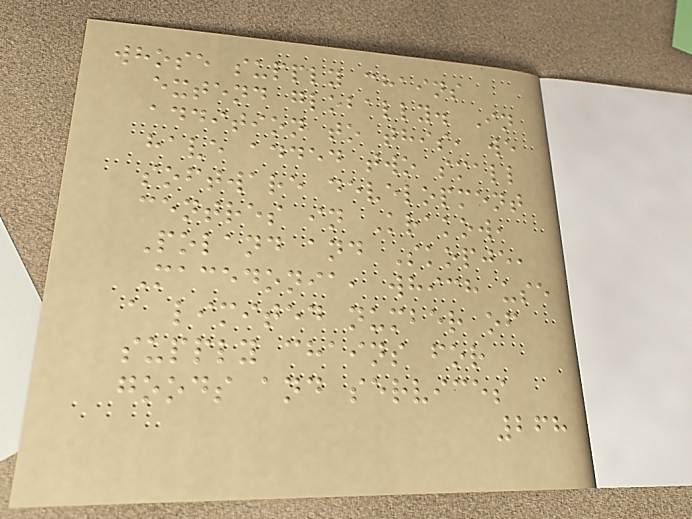whose supply chains
extend globally. In
addition to this, we
have added two small
software development
centres in Krakow,
Poland and Skopje,
Macedonia, which use
a limited number of
supply chains for
goods and services
268
